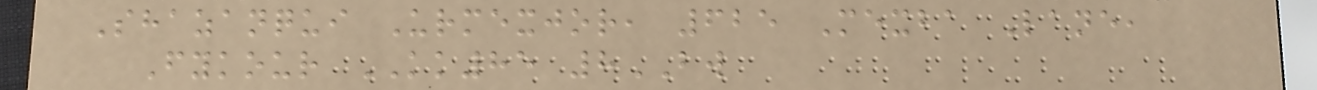Shazanqui Urmexjor, 625 Mexba Lane,
Fykour KK85 8BW
